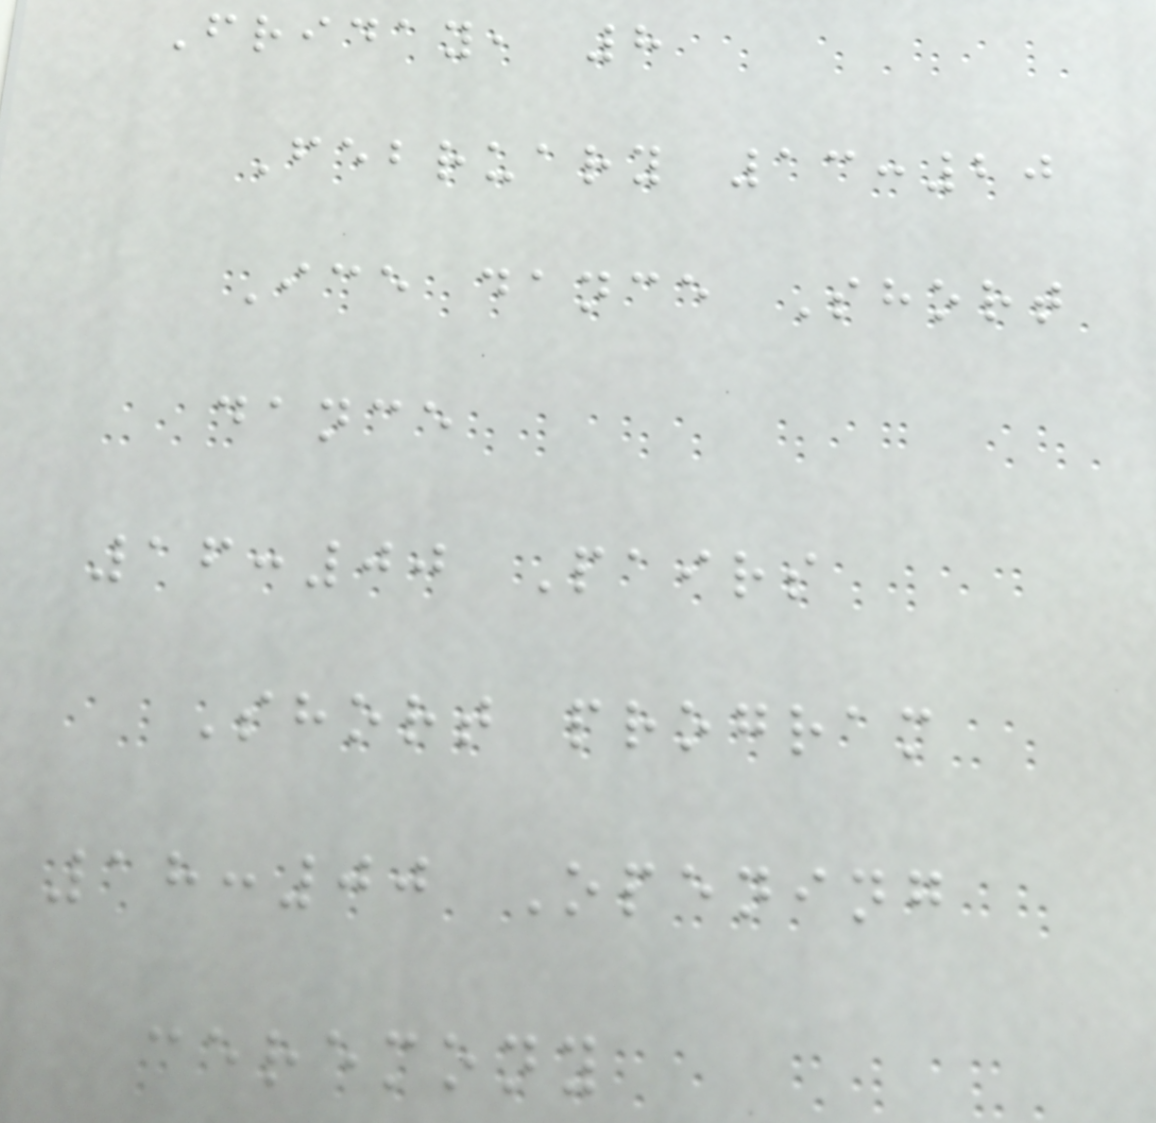Friday, 8
February 13:20
Ice dance Short
dance
16:00 Pairs
Short program
18:00 Opening
ceremony
